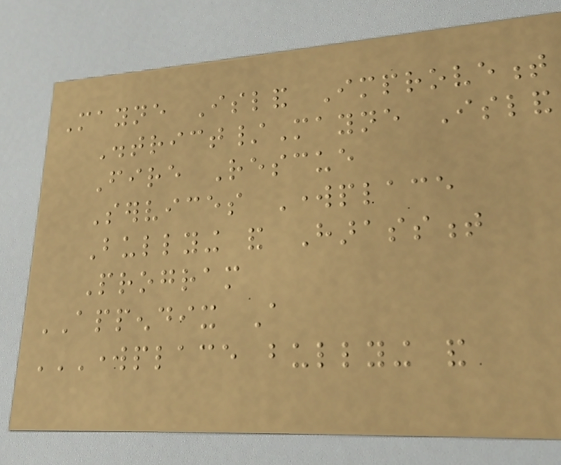Mayne Island Improvement
District/Mayne Island
Fire Rescue
Services Workplace
Bullying and Harassment
Program
APPENDIX A
WORKPLACE BULLYING AND
